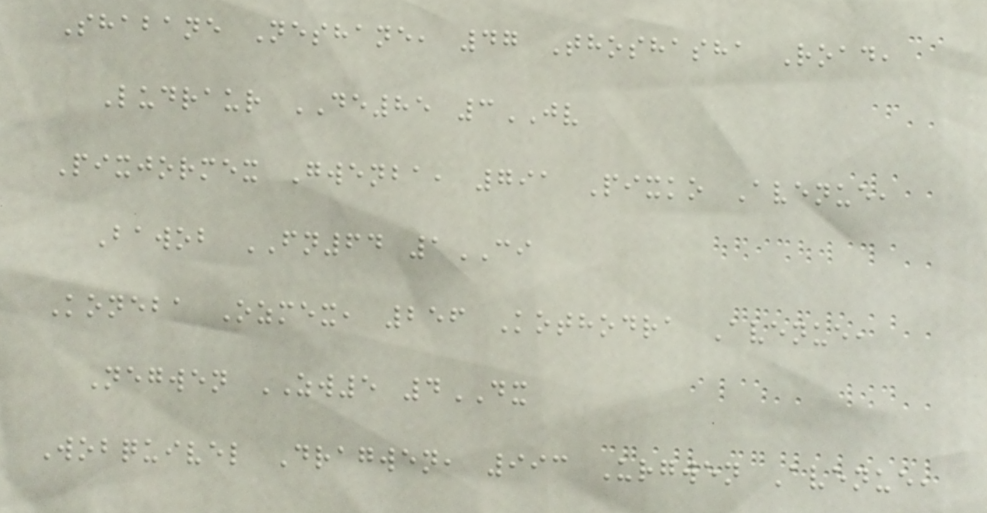Shabane Neshane, 47 Thoshasha Road,
Ludraur DE85 3JV
Pixjormex Gwenba, 791 Pixko Avenue,
Bawob FN64 1CI
Koneba Ozmex, 256 Kothodra Avenue,
Negwen ZW5 4DX
Wobquivel Dragwen, 993 Urgwen Avenue,
